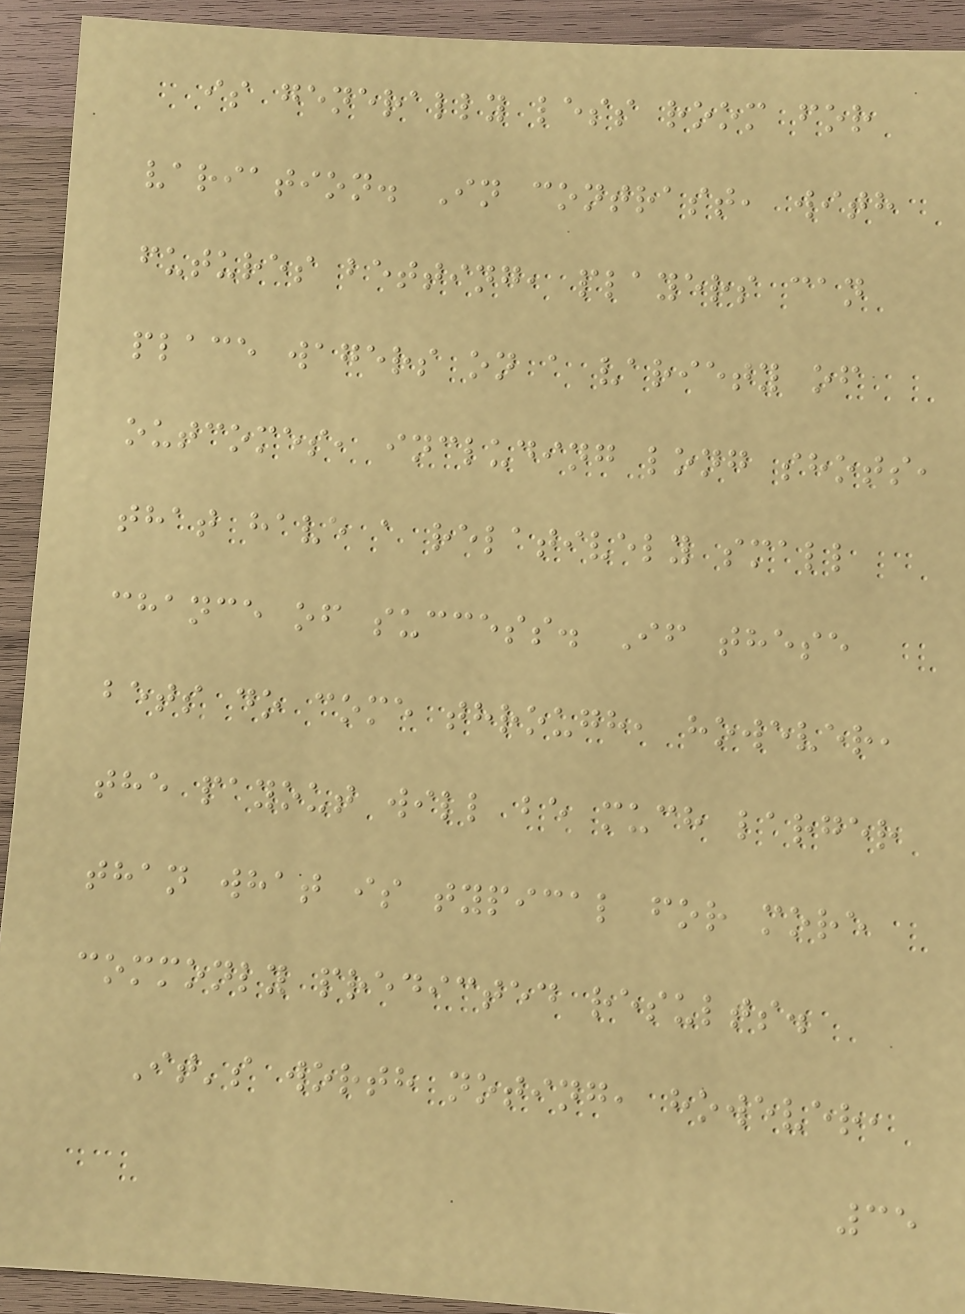is generally less room for
variation. In contrast, with
futures betting, players can
place wagers on a variety of
outcomes, including long shots,
that have a relatively small
chance of success. If these
bets do come through, however,
the payout will be much larger
than what is typical for more
commonly predicted results.
It's worth noting, however,
35
